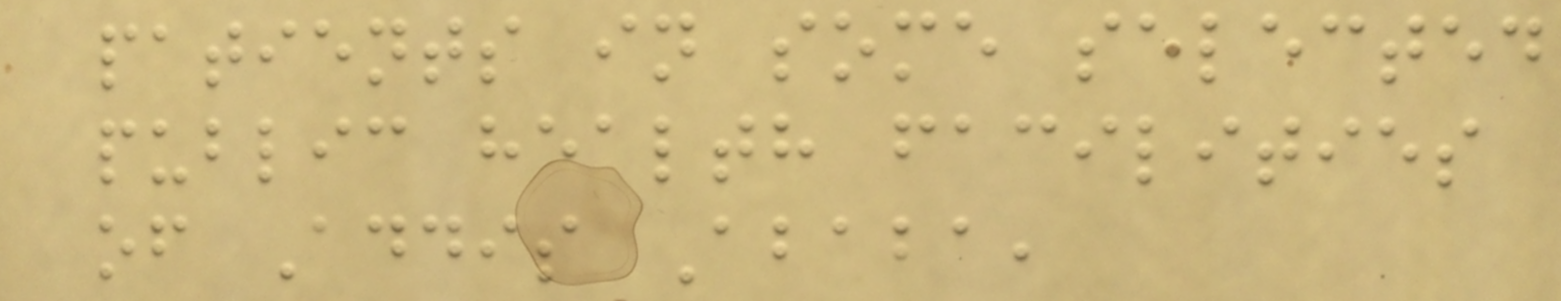patients in some selected
public health facilities
of Addis Ababa,
